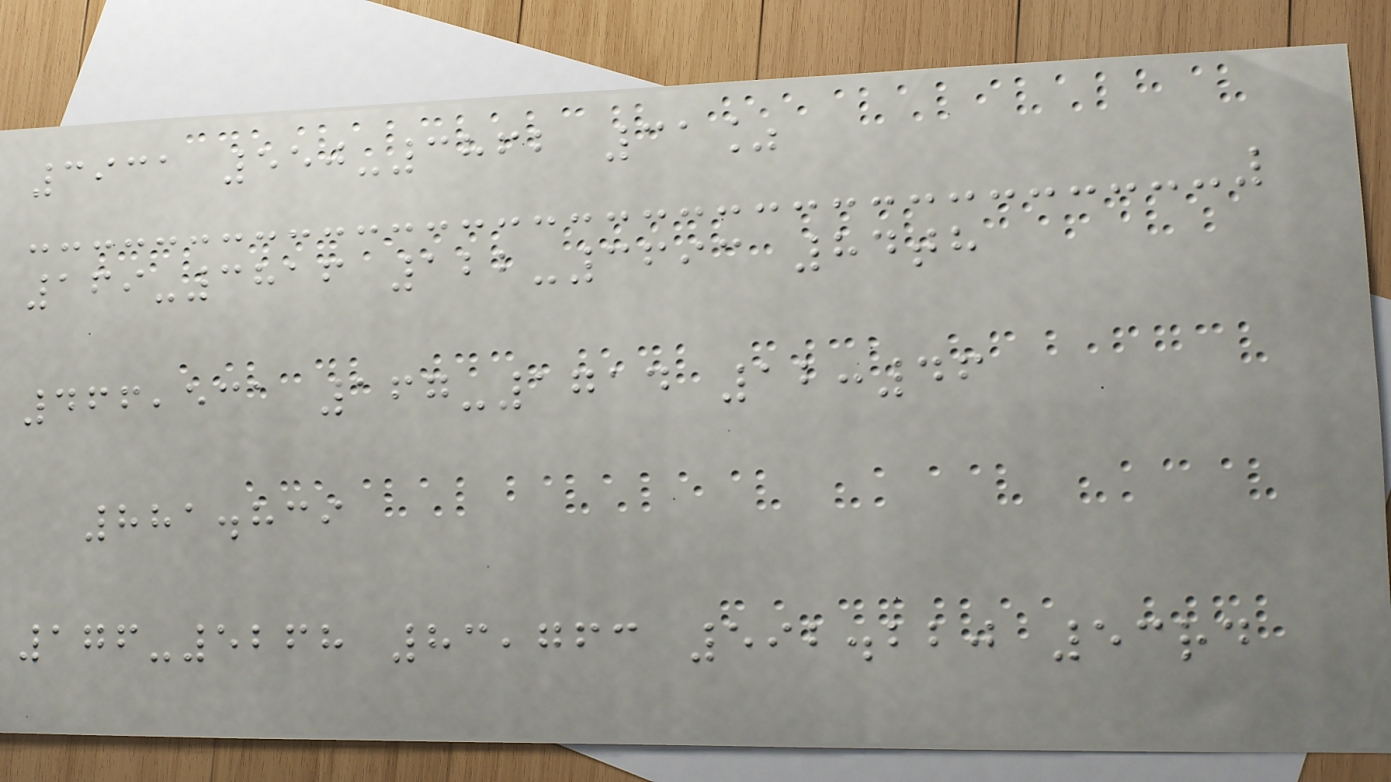3931 550-3862 31%
169-3816 122-3693 84th
466,531 167-1714 12:46
881.839
176-5268 83,763 592.220 53rd
